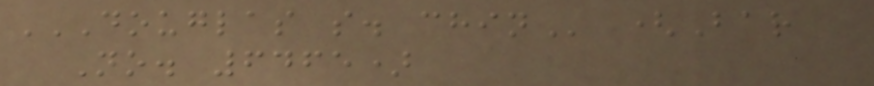DOUGLAS S. CHIN (Bar
No. 6465)
